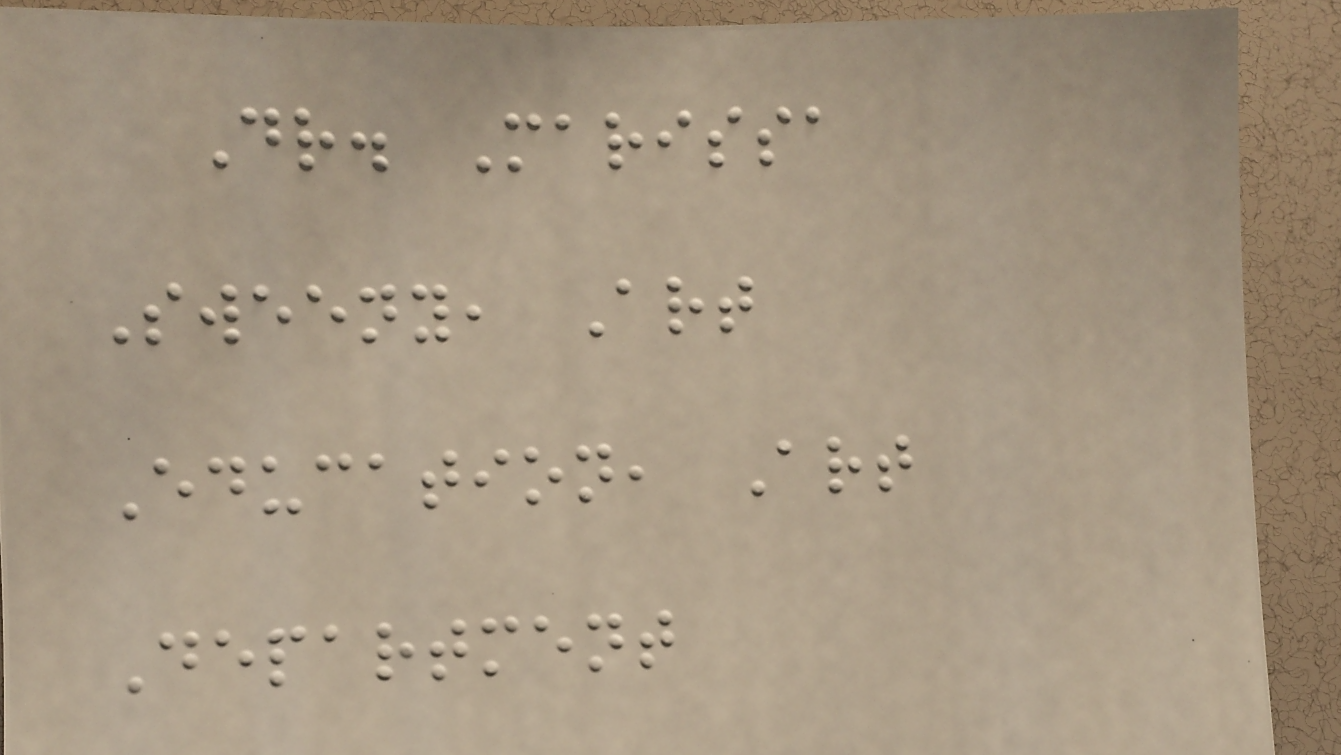Dr. Marissa
Sweeny, Art
Education, Art
Department
